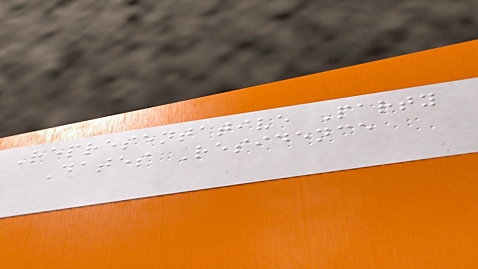Representative Party
Dates Residence
